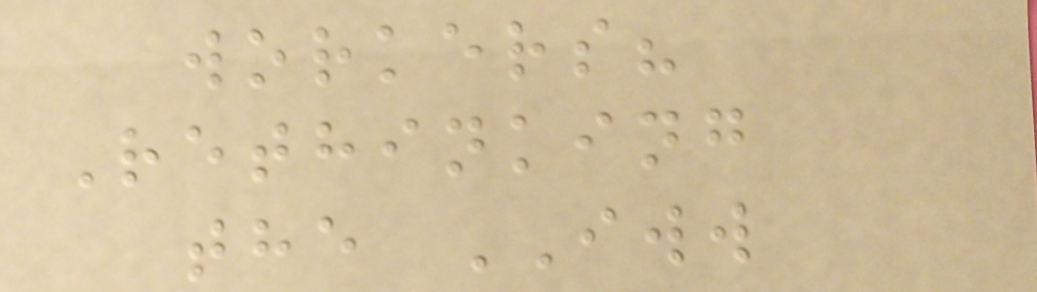workers?
Rethinking
the IWW
